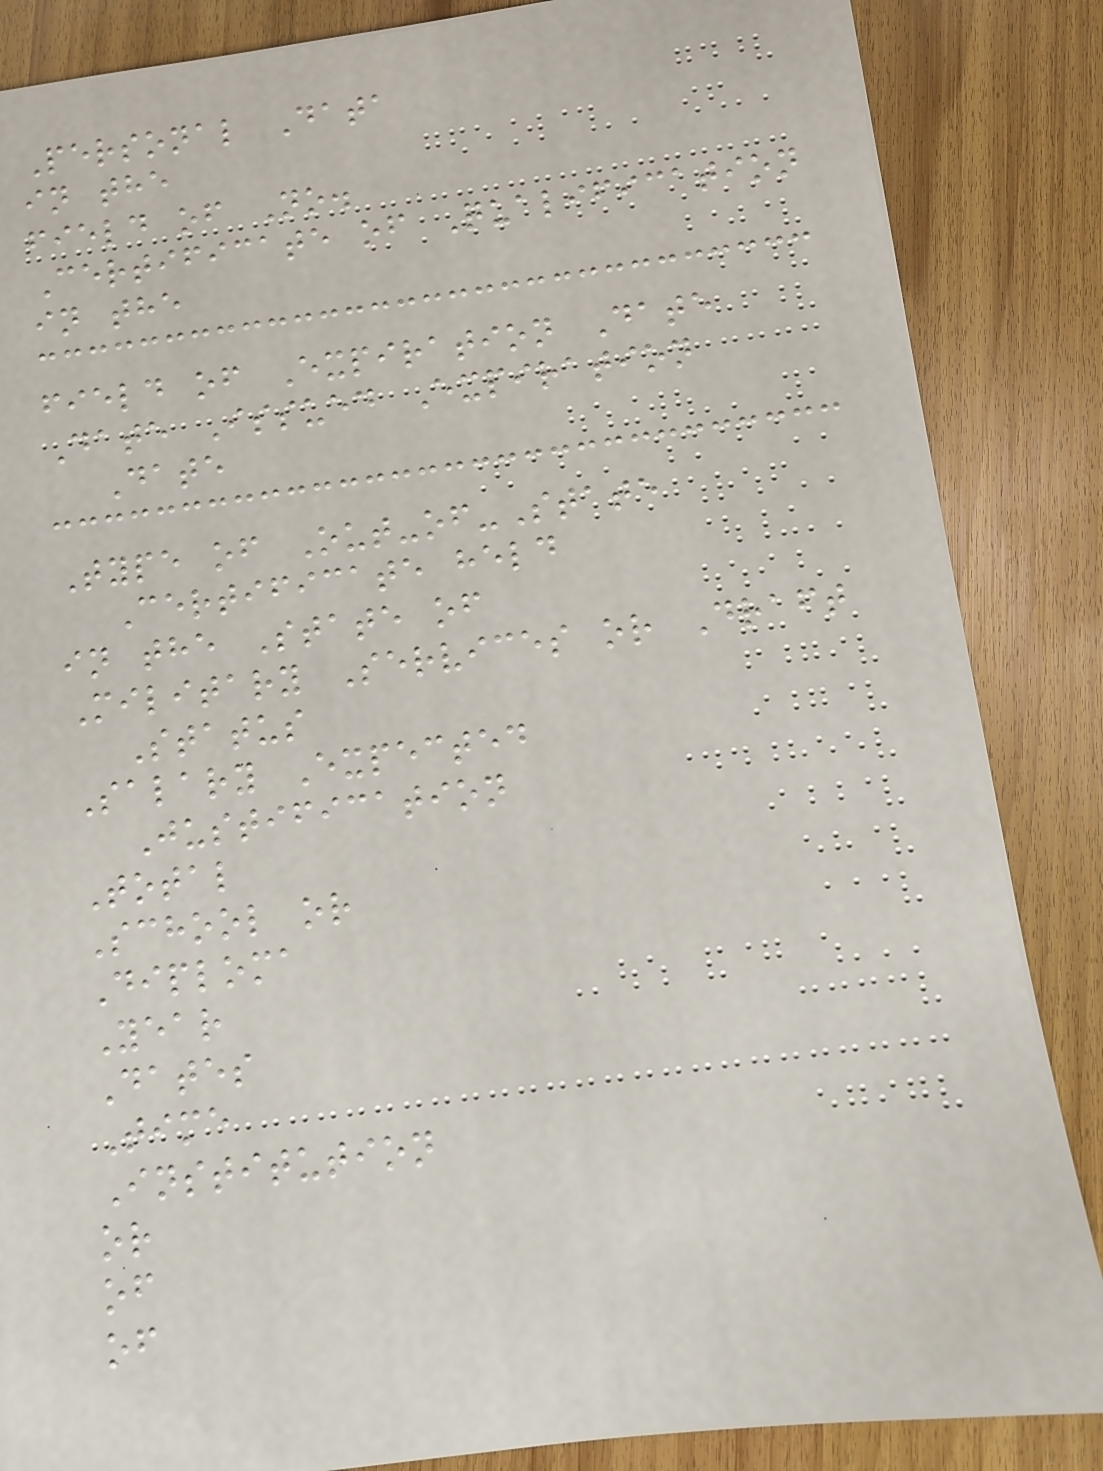Personal Data
in the
field of No.
Certificate of Qualification
in the
field of Expiration Date
Date Issued Expiration
Date
Type of Out-of-State
Certificate held
in the State of
Military Services or Draft
Status
Salary Expected
Justification
Total
School or
Diploma
Year
Dates
Time
Institution
or
of
of
